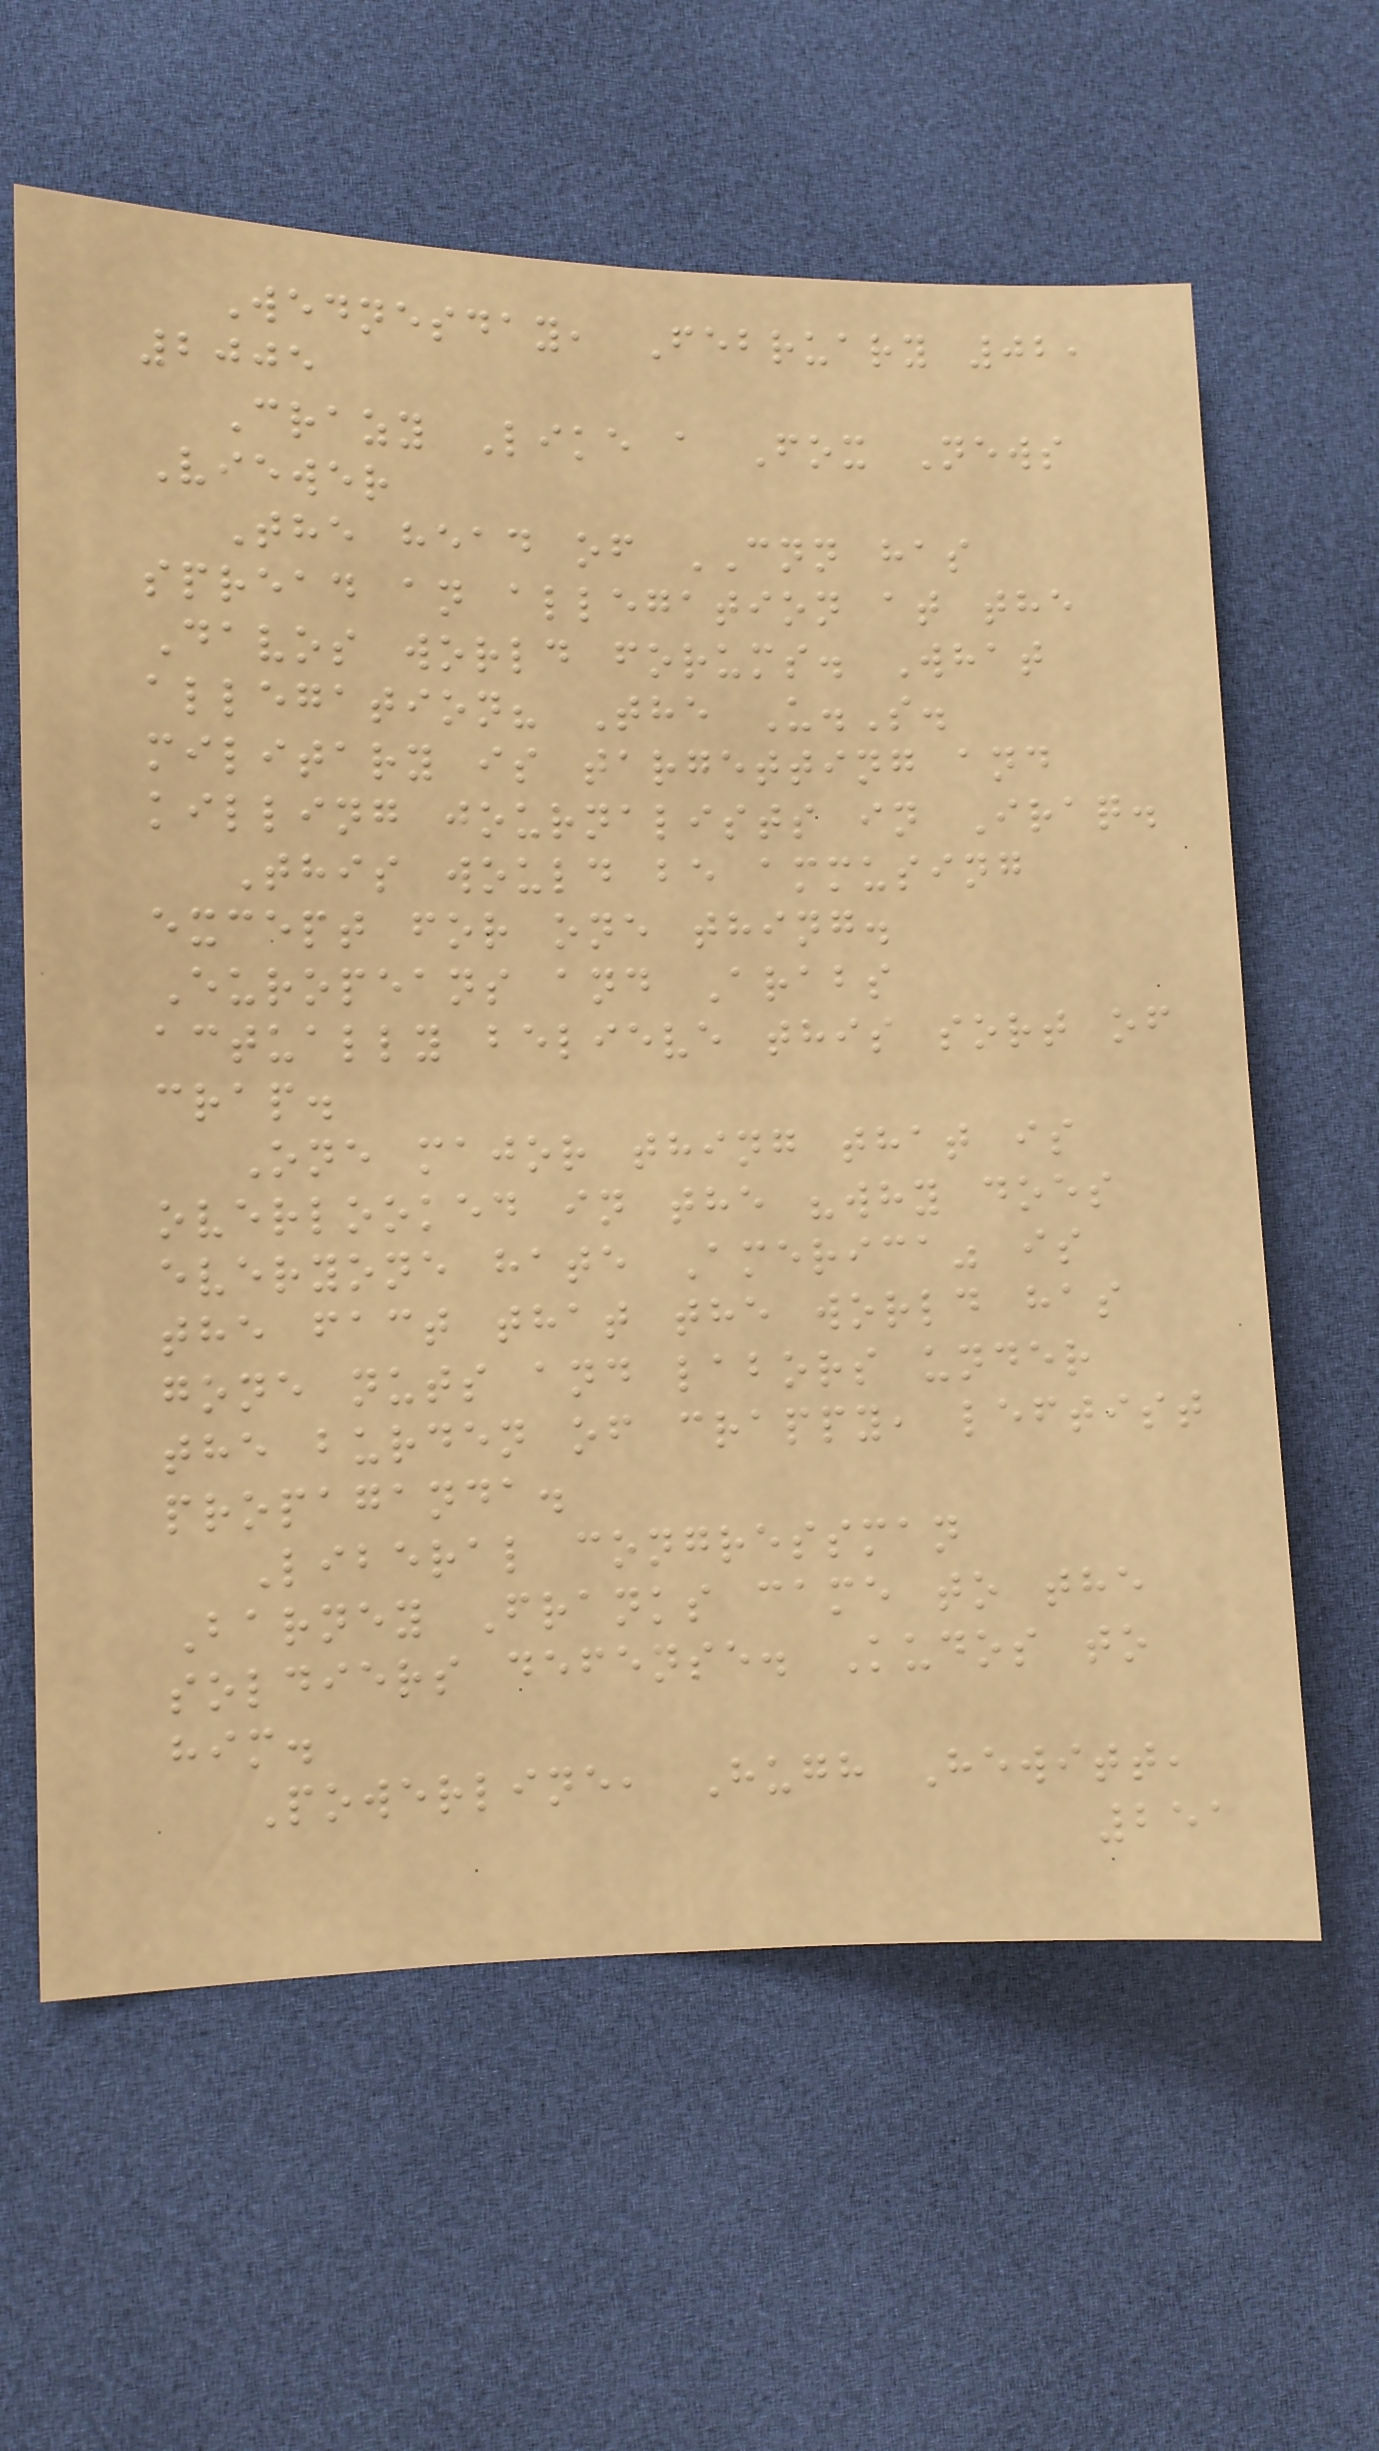Wednesday, February 02,
2005
Crazy Like a Fox News
Viewer
The head of CNN has
spread an allegation at the
Davos world forums. What
allegation? The U.S.
military is targetting and
killing journalists in Iraq.
This would be ammusing
except for one thing.
Europeans and Arabs
actually believe this sort of
crap.
One major thing that is
overlooked in the "why does
everyone hate America" is
the fact that the world has
gone nuts and labors under
the burden of crappy, leftist
propaganda.
Liberal congressman
Barney Franks came to the
soldiers defense. Kudos to
him.
Powerline, Hugh Hewitt,
251
